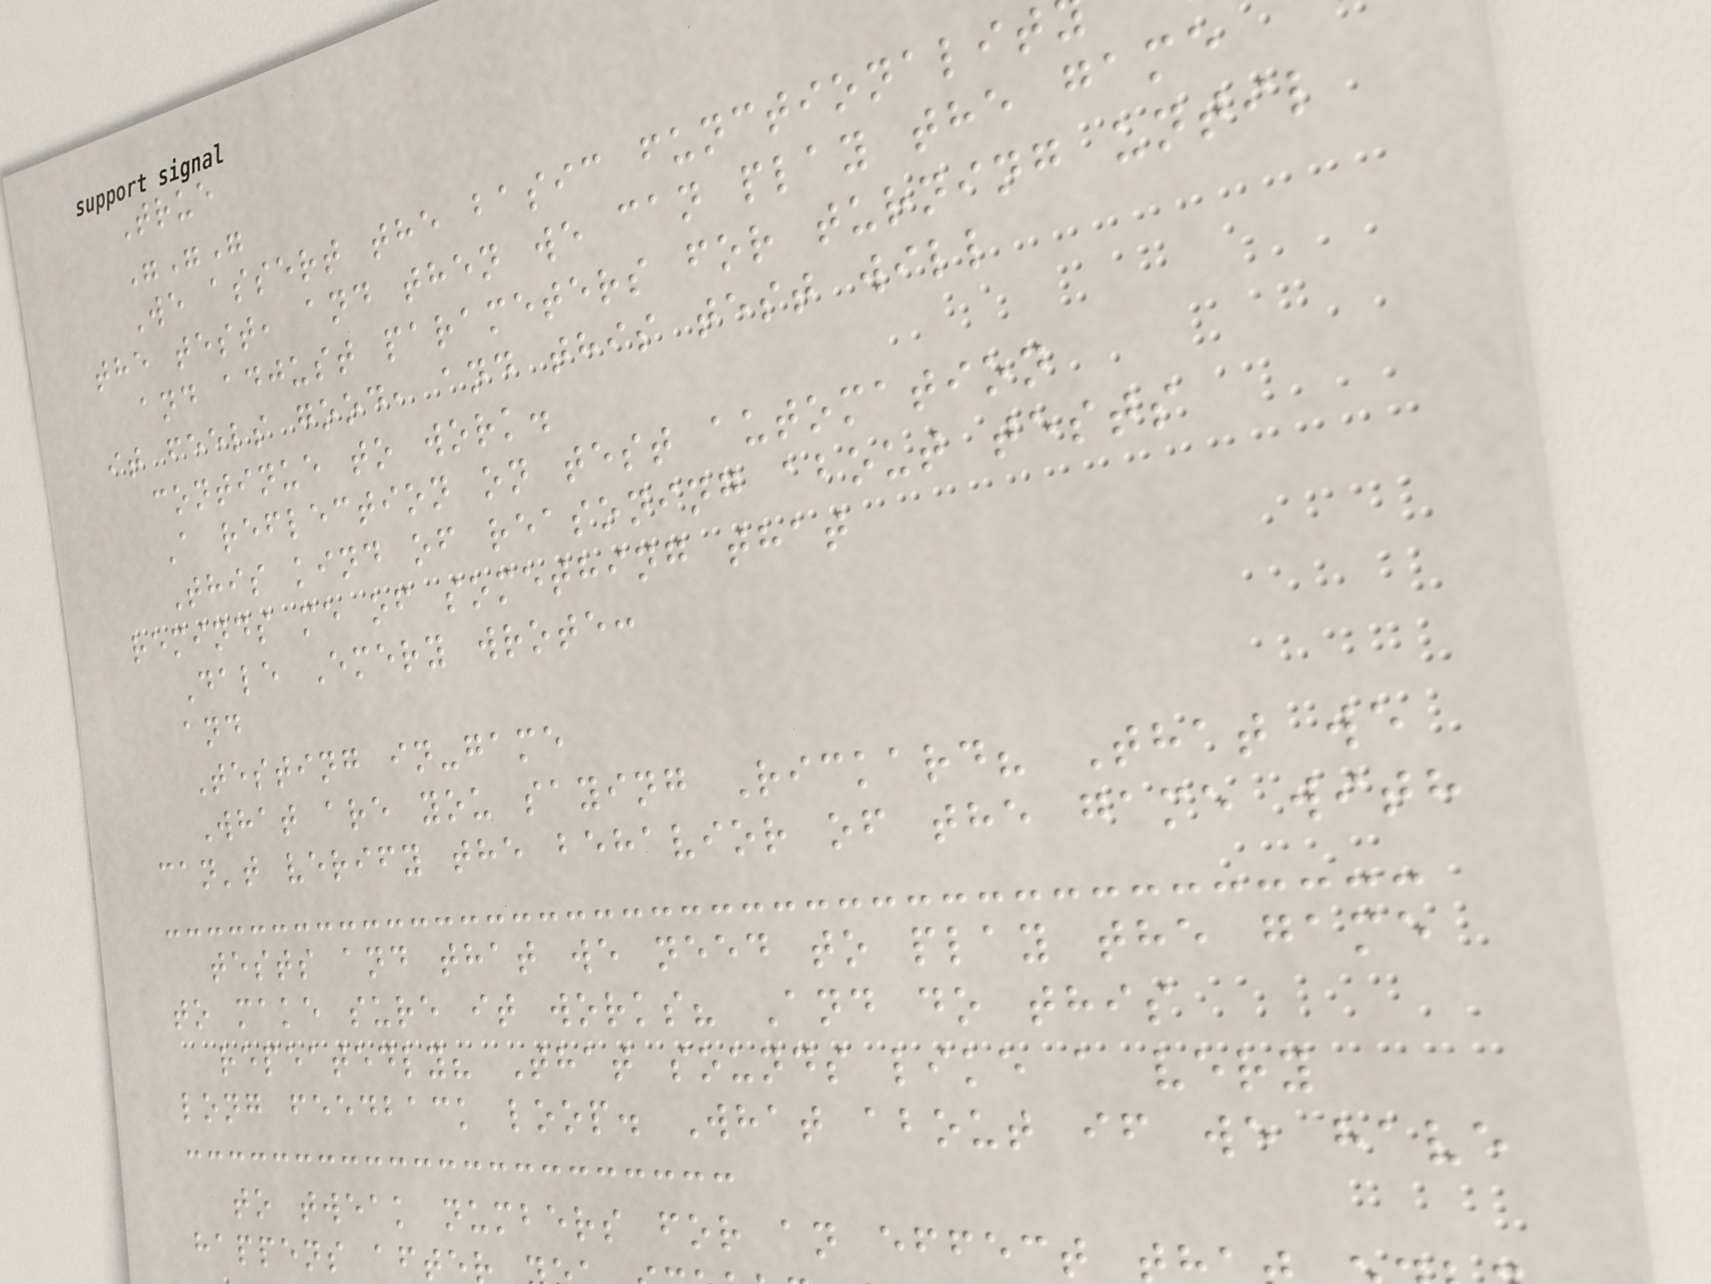True
"""
We assert the basic functionalit
the test, and then we can play the game
and adjust parameters for turning until
it feels good, and this test will
continue to work.
A reflection on test automation
This kind of reasoning about tests
reminds me of something that
Dale Emery wrote:
and
Testing in-game
What are you saying Rickard? That we
can't verify the behavior of the game with
tests and that we need to play the game
to make sure it works? And do this
repeatedly? That sounds like a very
long feedback loop. What about if we have
to tweak numbers for an effect
happens afte
